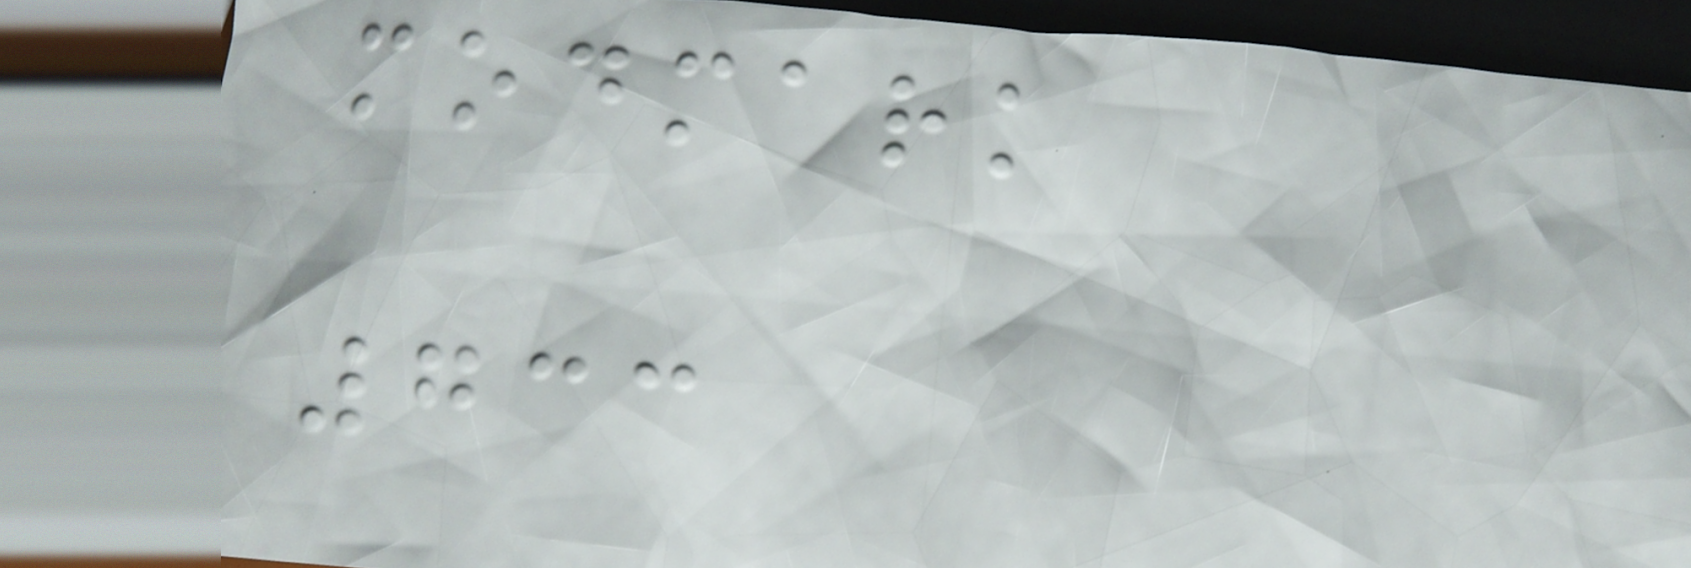modmark
733
